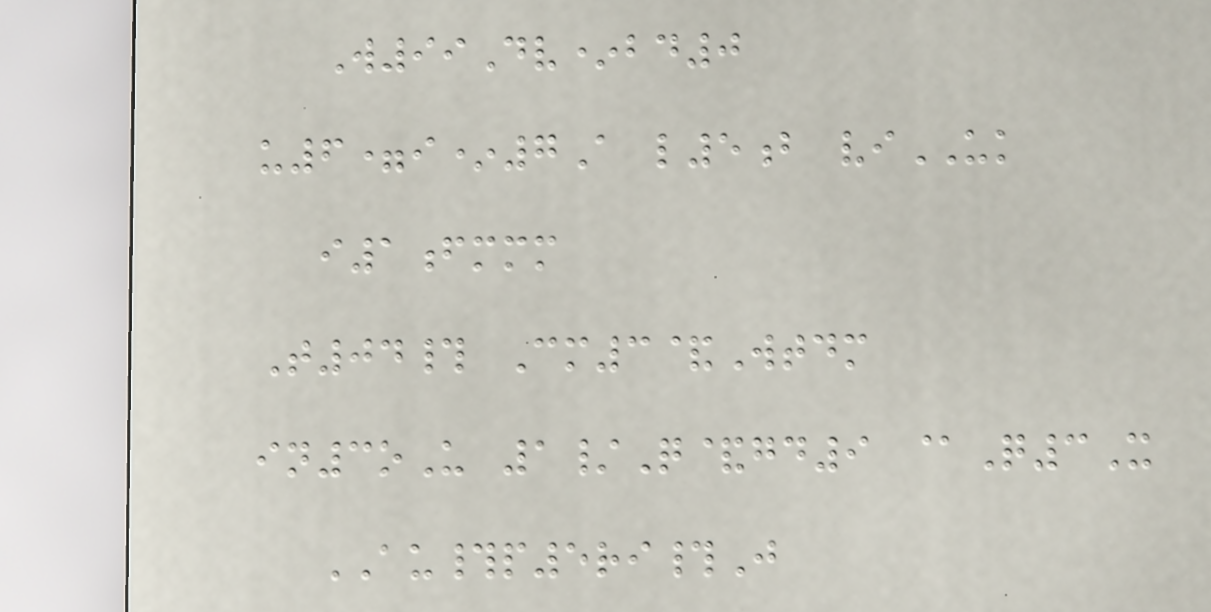W99Dv*bd0
u6=i*7A l5b viUK
i1fmmm
T04# Cm3&Wtdm
in3oU 1/Q&gd9 @Q3X
AU#p5ri#J
